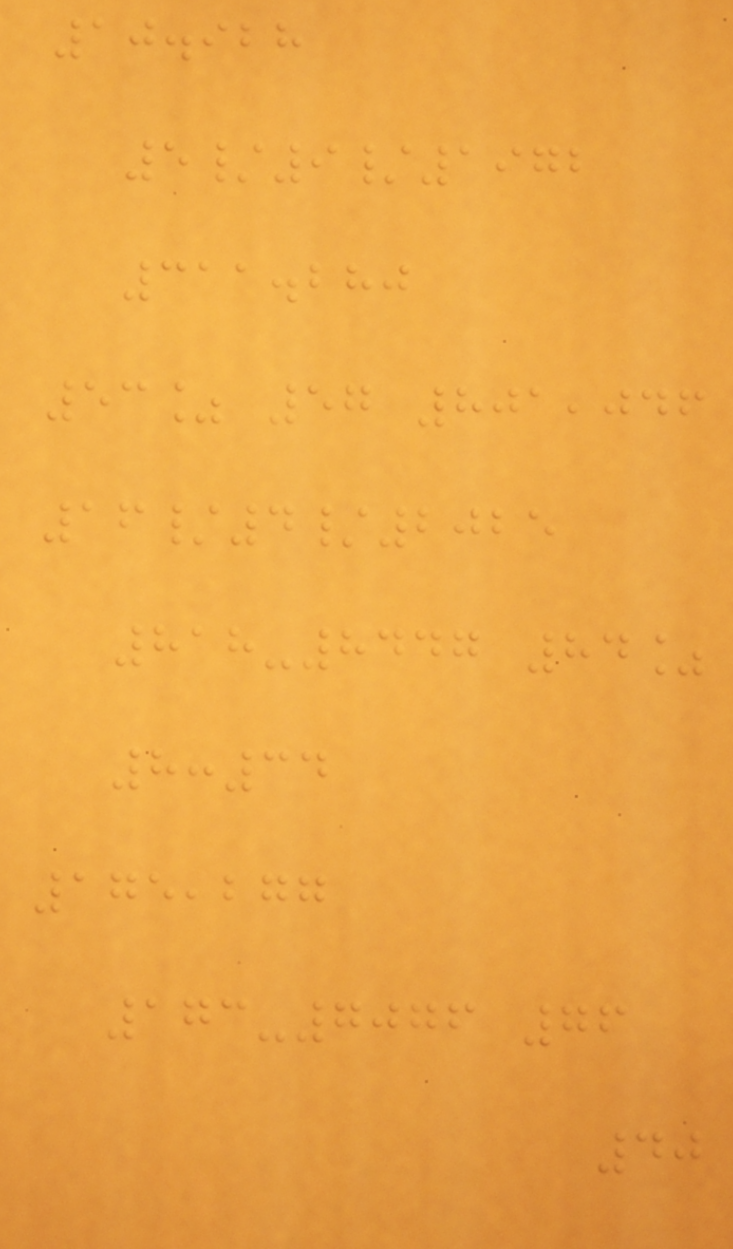10.928
5/9/1972
311.280
53% 57 801,046
16/4/2025
818-8447 84%
8:34
175,277
173-7076 76
40
